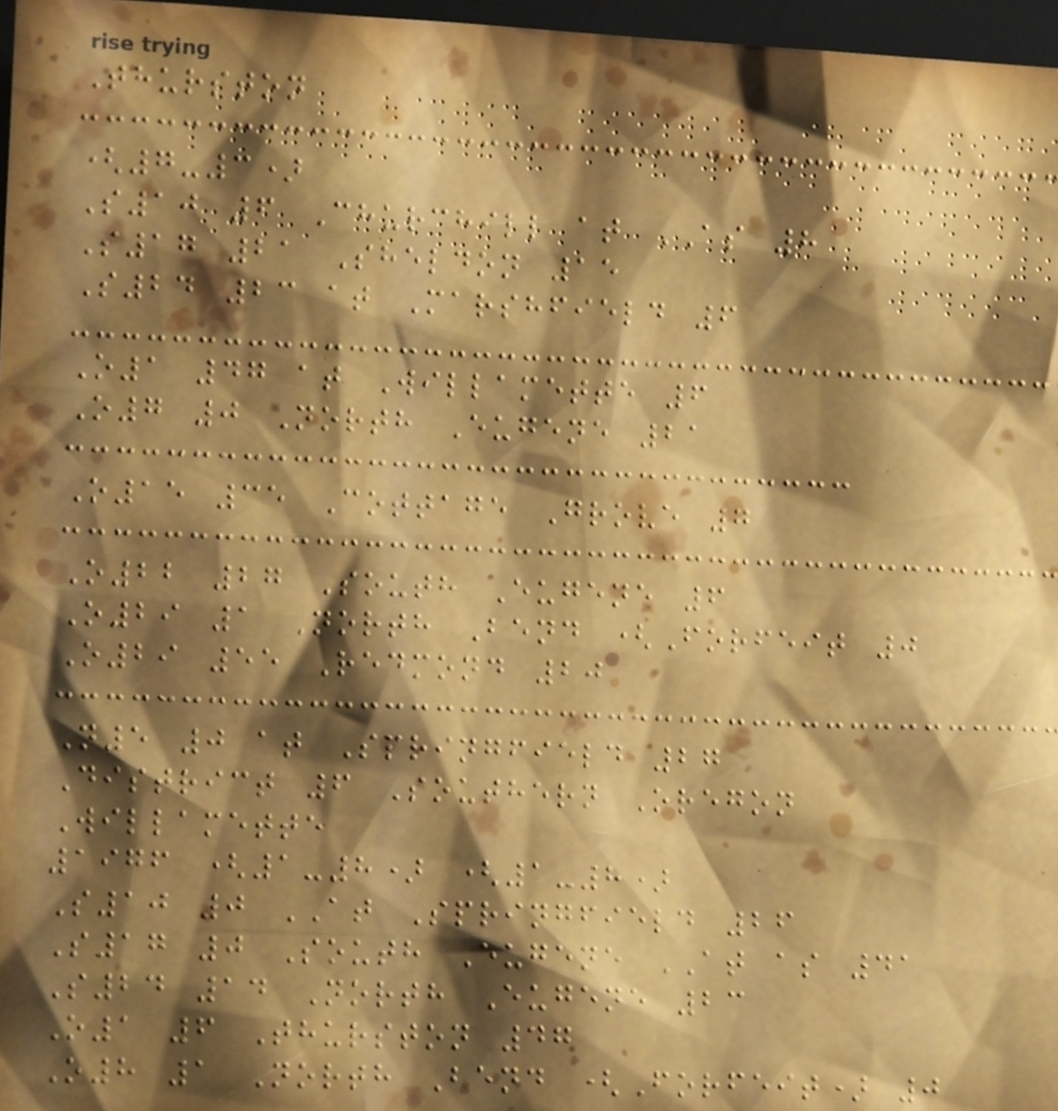Thurston
(7-3)
S10 6 Churchill at AS 8
S17 21 Sheldon 15
S24 23 at Marshfield 6
O1 47 at Willamette 6
O7 0 North Eugene 21
O15 35 Cottage Grove 7
O22 27 South Eugene 6
O29 1 North Bend (Forfeit 0
O29 55 Redmond 20
N5 0 at Springfield 27
District 6 Southern Oregon
Willamette
1976 (1-8) (1-8)
S10 0 AT Springfield 26
S17 0 South Eugene AT as 41
S24 14 North Eugene 23
O1 6 Thurston 47
O8 1 North Bend (Forfeit) 0
